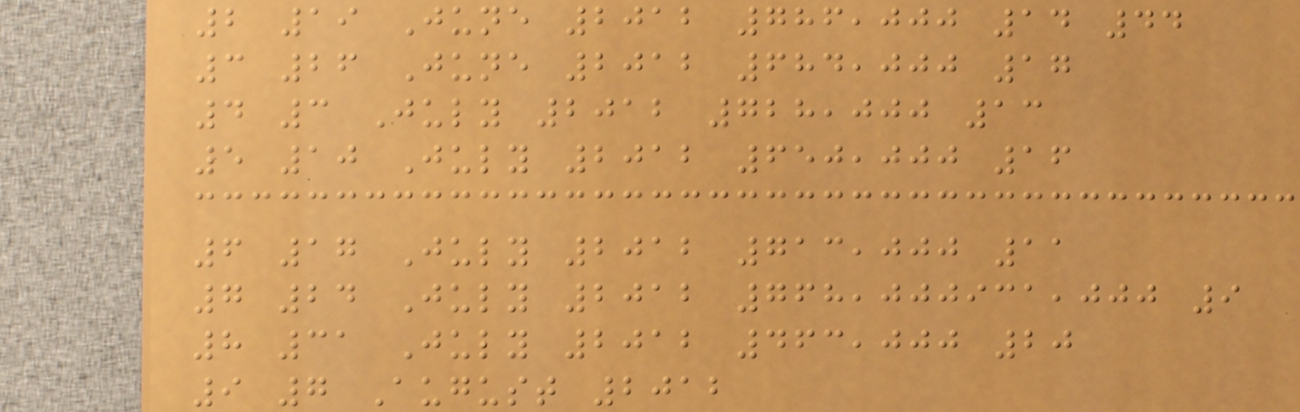2 19 June 2012 786,000 14 44
3 26 June 2012 684,000 17
4 3 July 2012 728,000 13
5 10 July 2012 650,000 16
6 17 July 2012 713,000 11
7 24 July 2012 768,000931,000 9
8 31 July 2012 463,000 20
9 7 August 2012
